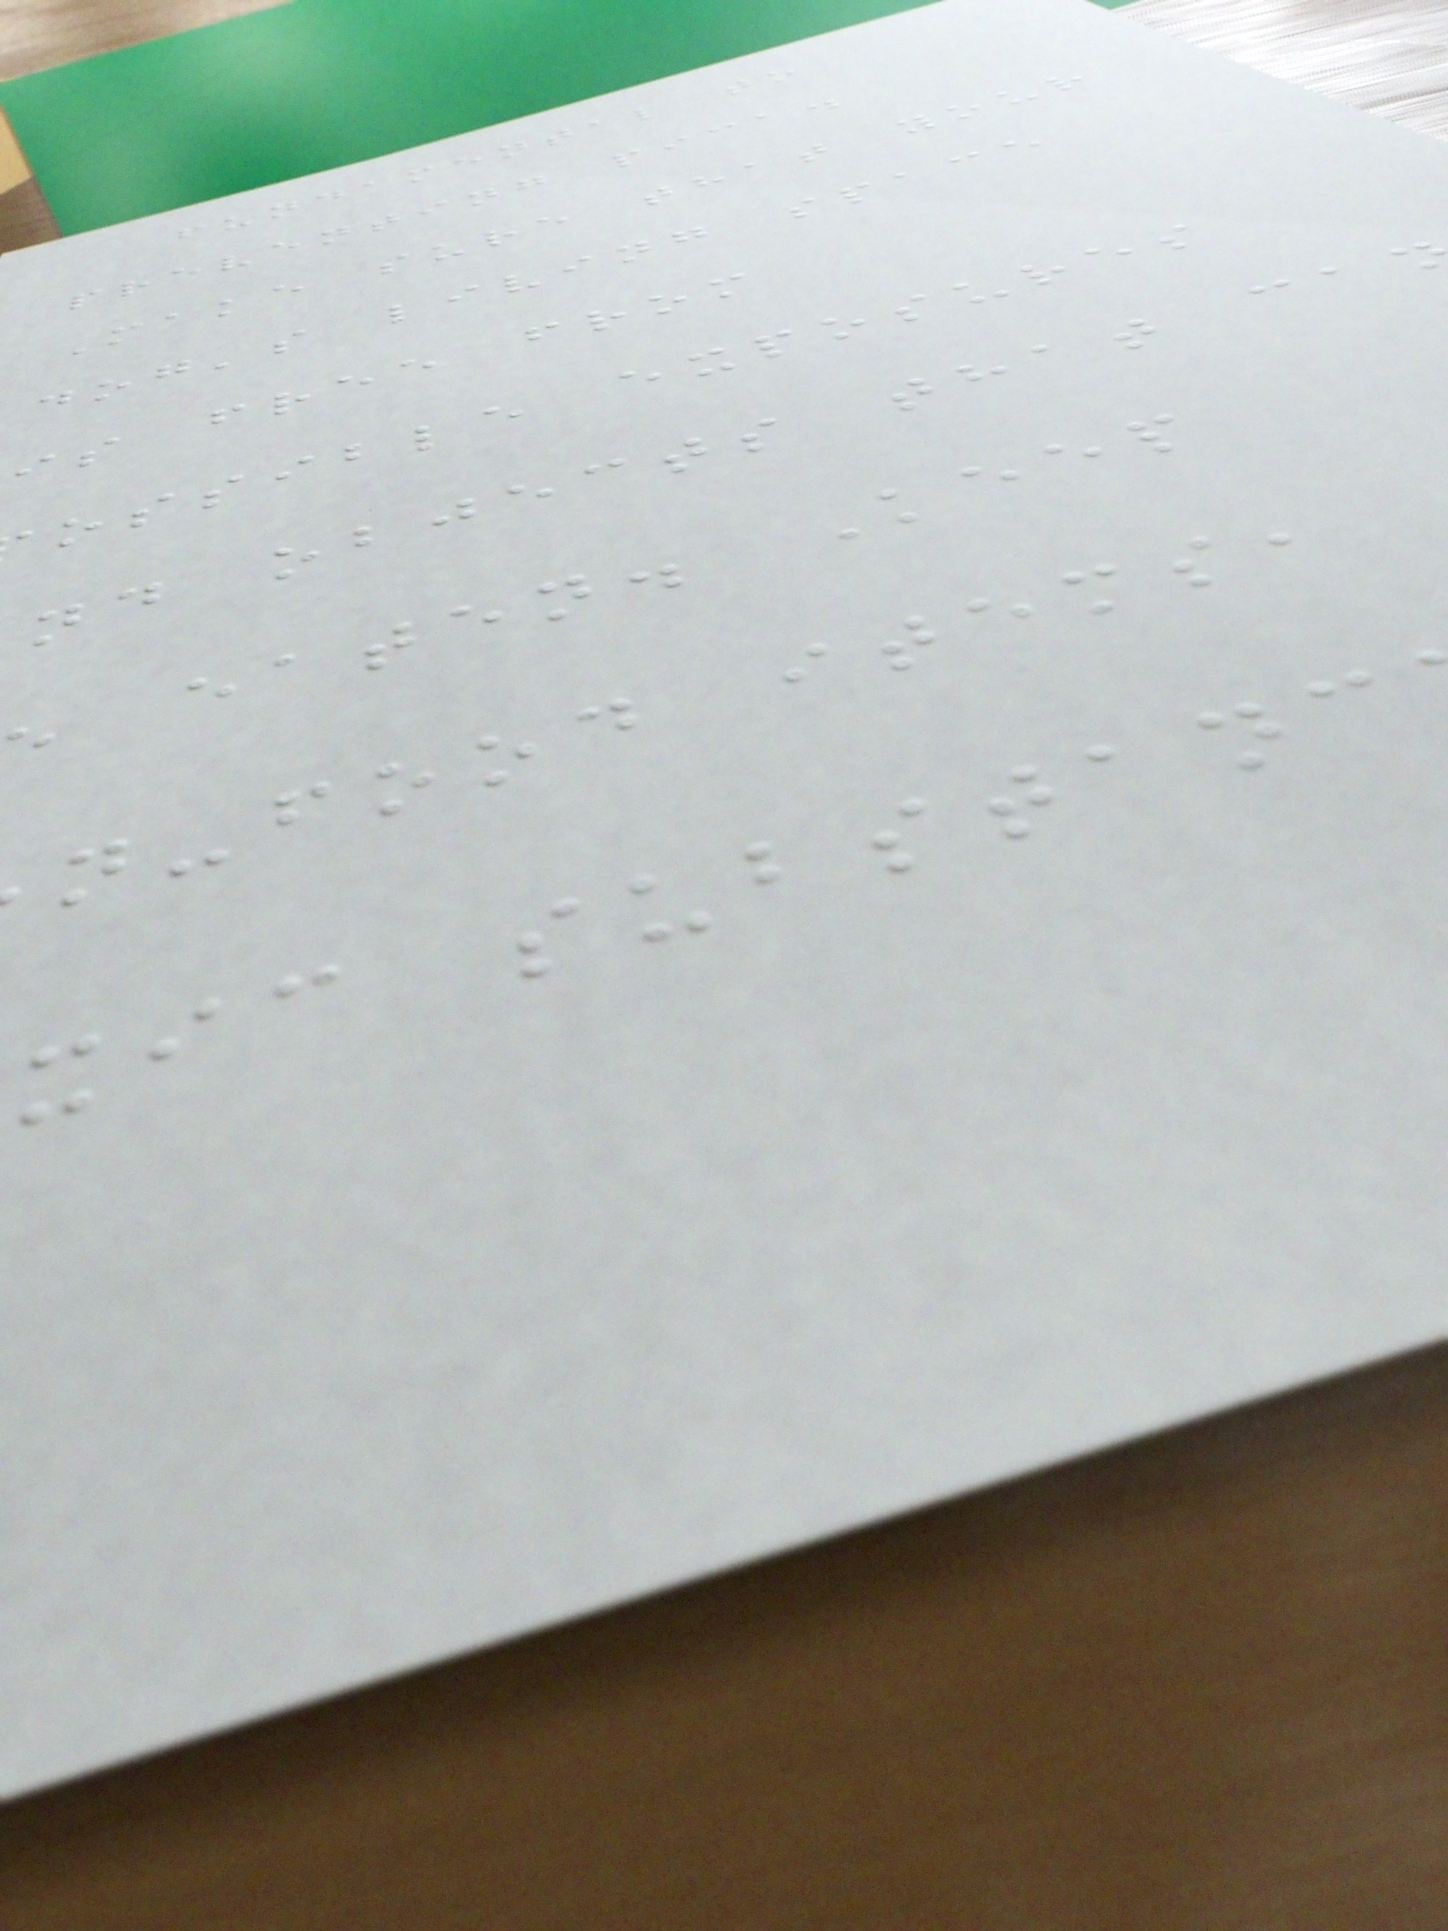fundamental to
preventing pica.
Make sure that your
dog's living space
is free from
ossible exposures
nd objects that ca
eaten. Keep
n-food items,
xic substanc
